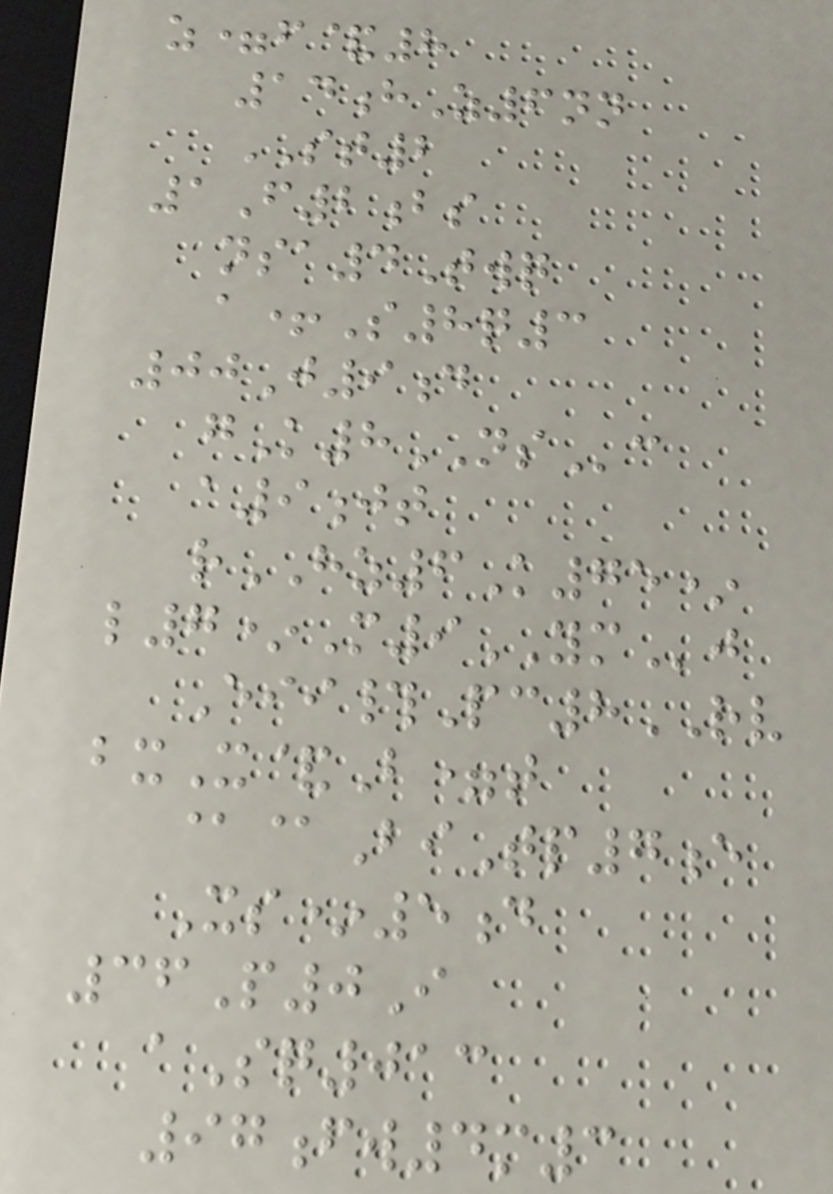z=f&8
14hZ6nn
ST2
1F2bs
nsa4Twq
a+S8q3
00J9d
gK8NSc
a9jt
rHZ6K75*
l7*M9YMj
Eii#Pc8RV
bxX&B=t
@@BiTp7e
Xs*5d
36P0I
aSq013
97fw4m3
